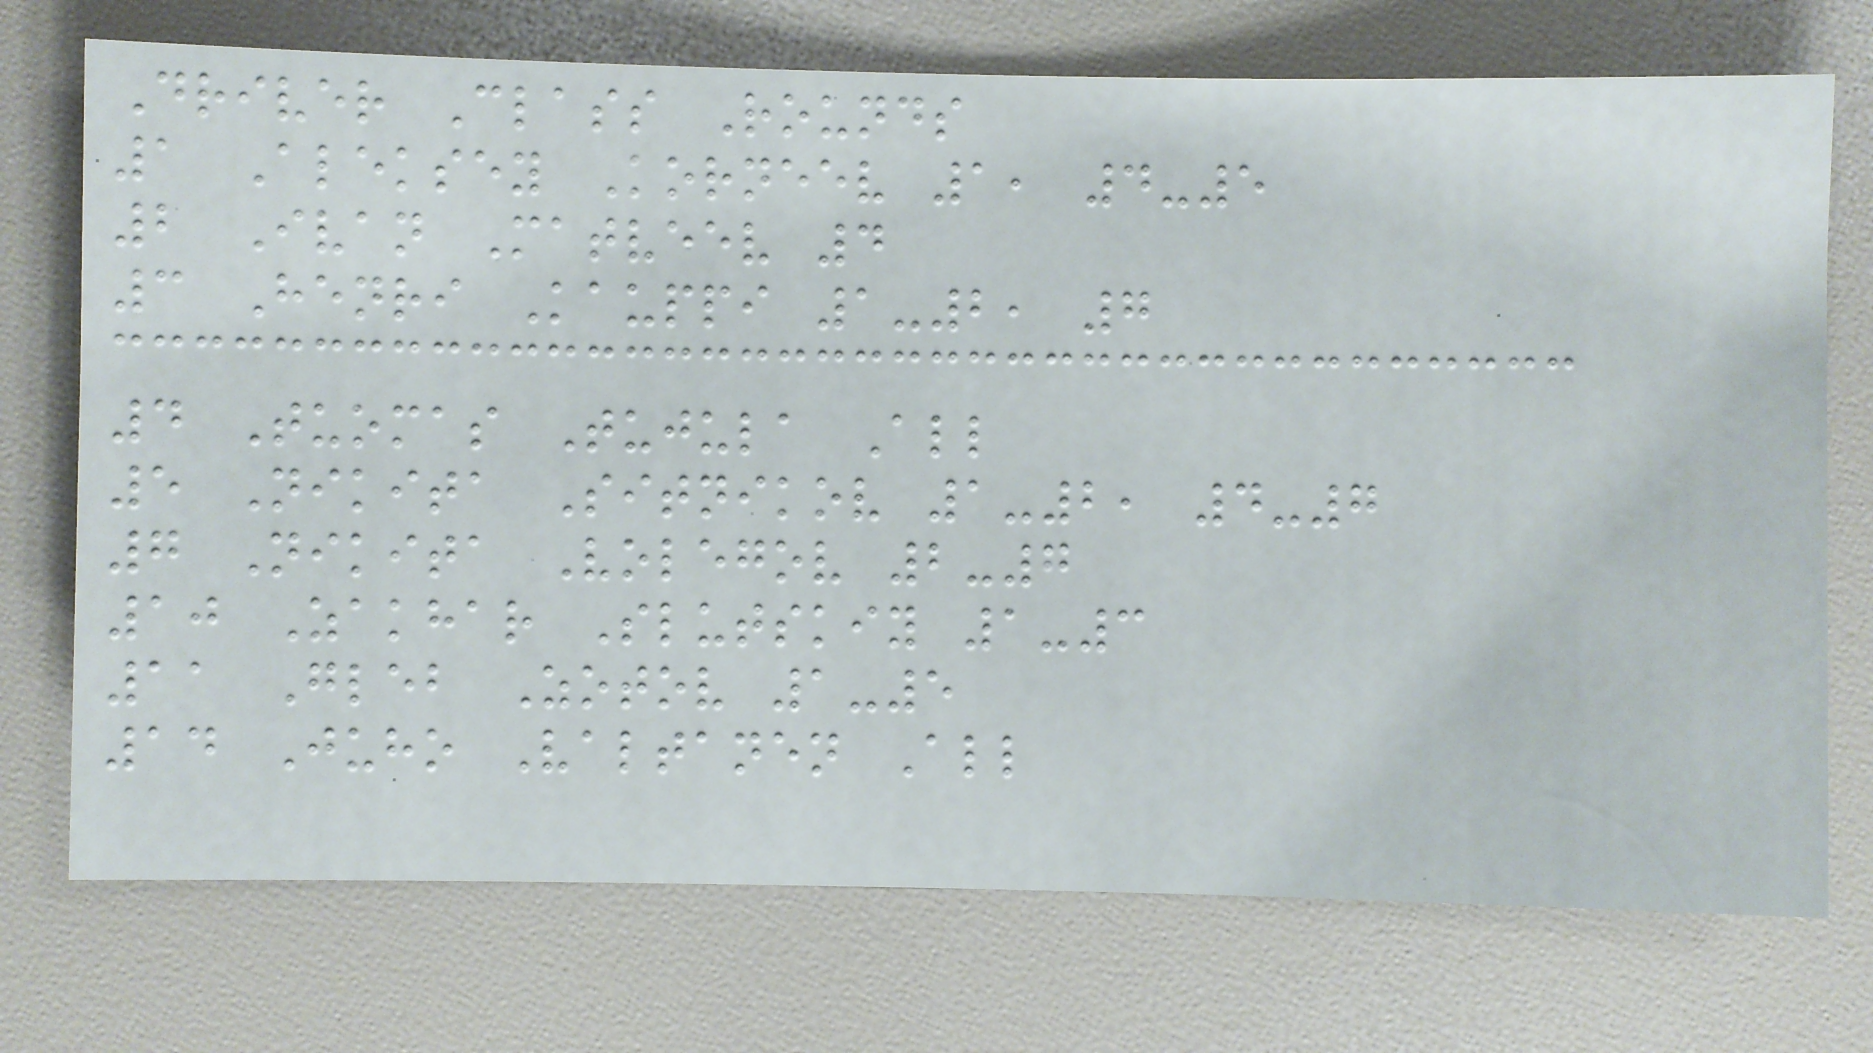Driver Class Rounds
1 Aleksey Korneev 1, 4-5
2 Ivan Matveev 4
3 Henri Kauppi 1-2, 7
4 Tuomas Tujula All
5 Nikita Sitnikov 1-2, 4-7
7 Nikita Volegov 2-7
10 Zakhar Slutskiy 1-3
11 Gleb Zotov 1-5
14 Juho Valtanen All
